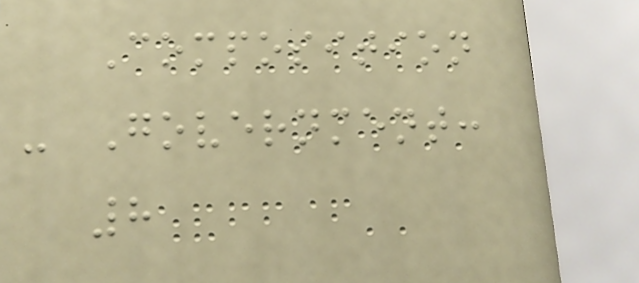Composition
- Government:
8
